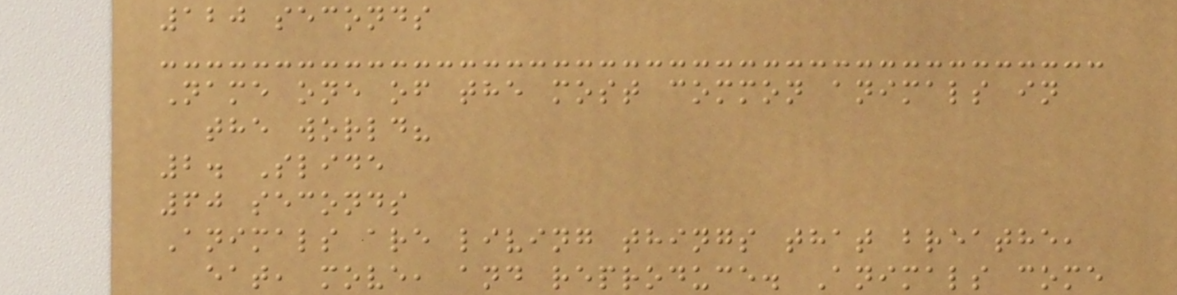120 seconds
Name one of the most common animals in
the world?
2. Slide
60 seconds
Animals are living things that breathe,
eat, move, and reproduce. Animals come
